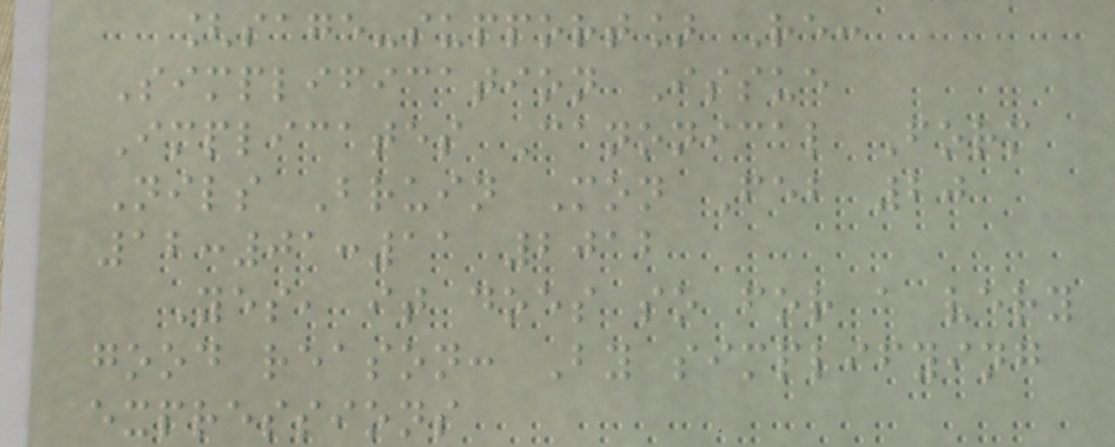[sage-support] Re:
Simplification Issue
Implicates Canonical Form
Nils Bruin Mon Feb 20
12:01:11 2012
Yes, it does so for a very
good reason: By simplifying
expressions
